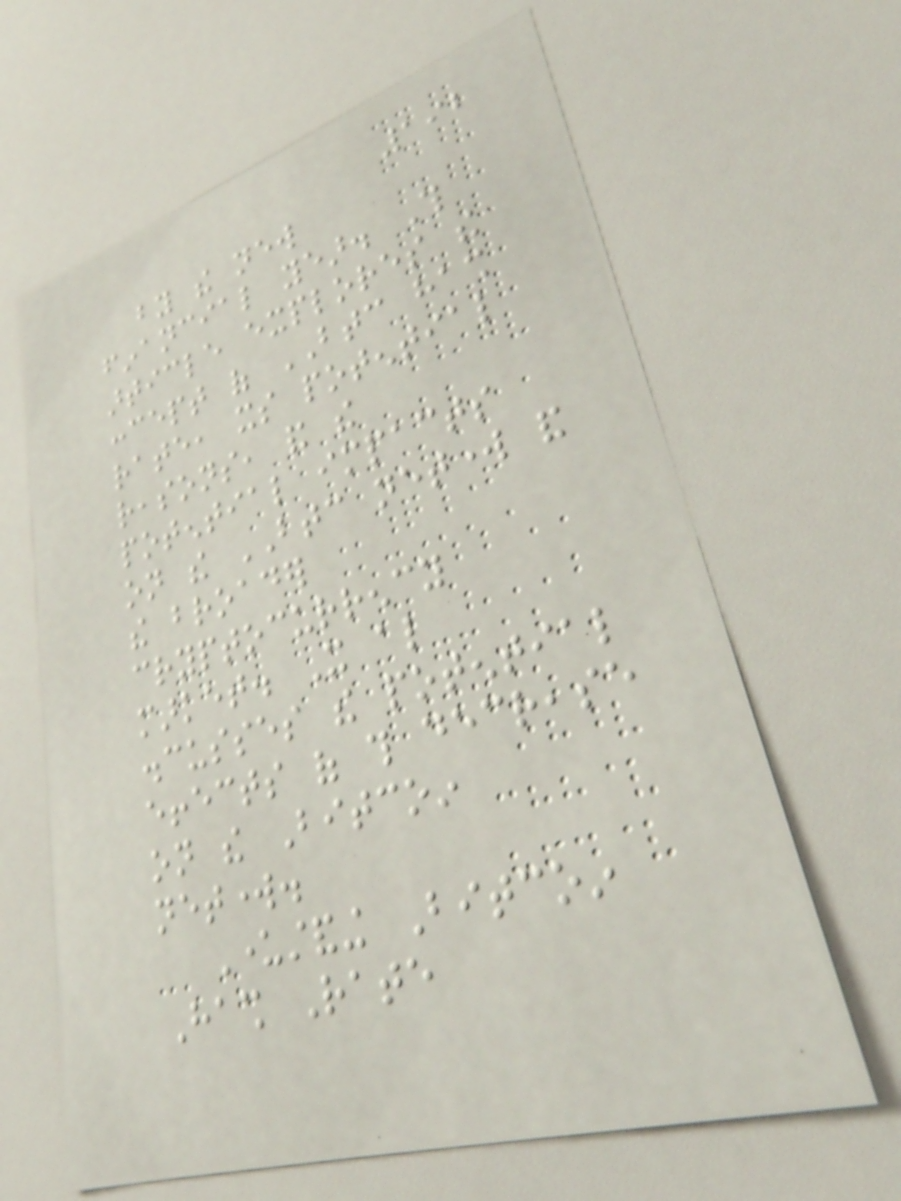192
by the new
financial year. This
article explores the
concept of BTC hash
rate, its potential
reasons, and the
potential impacts
on the BTC network and
the broader
cryptocurrency
market. It also
discusses the potential
effects of this decrease
on the Bitcoin
network.
Understanding Bitcoin
Hash Rate
